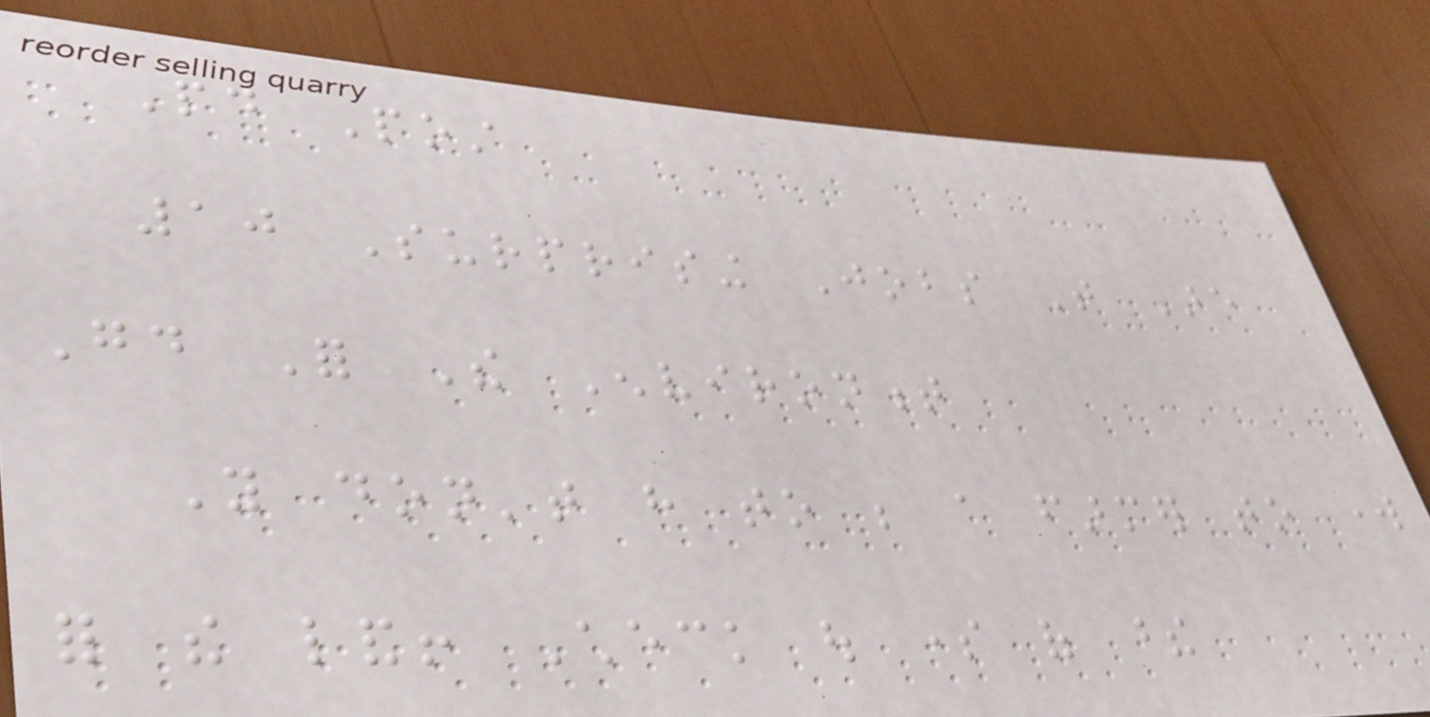Paid Post
10 Surprising Jobs That Are
Good For The Environment
You don't have to be a farmer to work
for the land! Check out some of these
